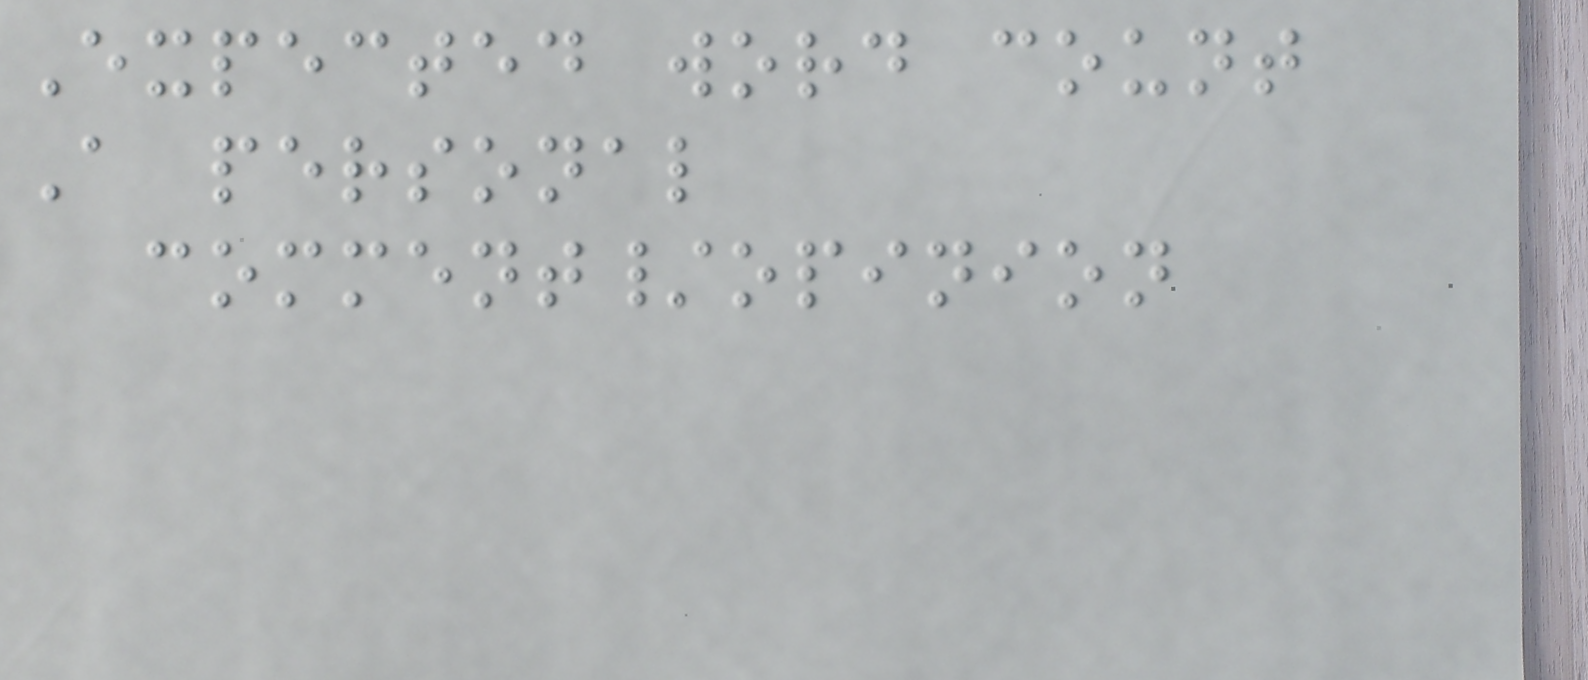Expected word count
A personal
comment/opinion
